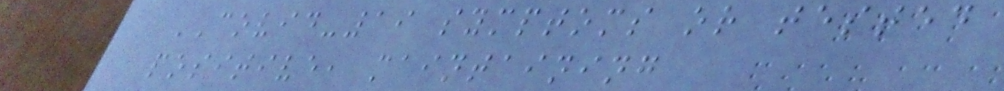COVID-19 symptoms or tested
positive, maintaining
